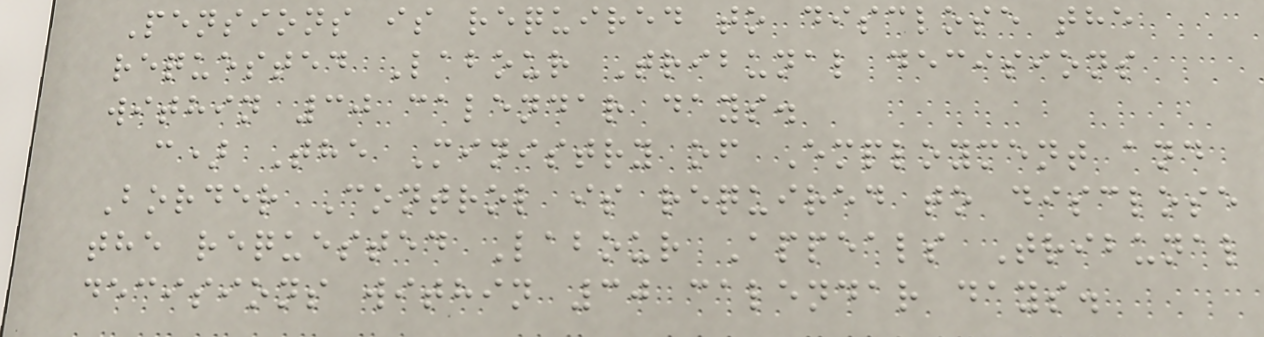Pensions is required to disclose the
requested Labour Tribunal decisions
within 30 calendar days.
c) The Ministry of Employment and
Border Control is required to disclose
the requested Labour Appeals Tribunal
decisions within 30 calendar days.
